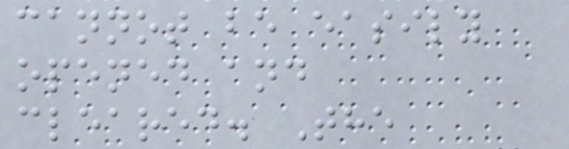cannot be easily
opened and
cleared. The
